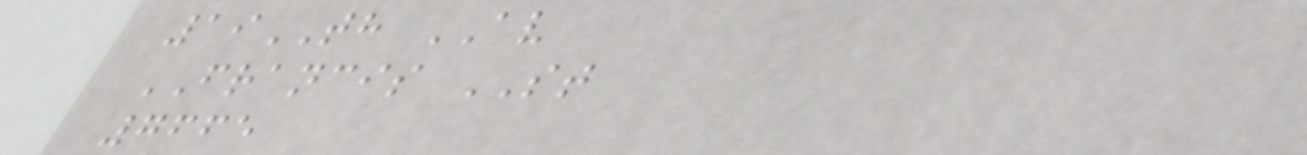19TH AV
FRANCIS ST
7665
